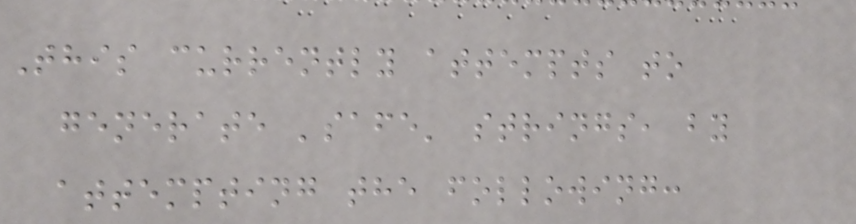This currently attempts to
generate 'safe' strings, by
attempting the following:
